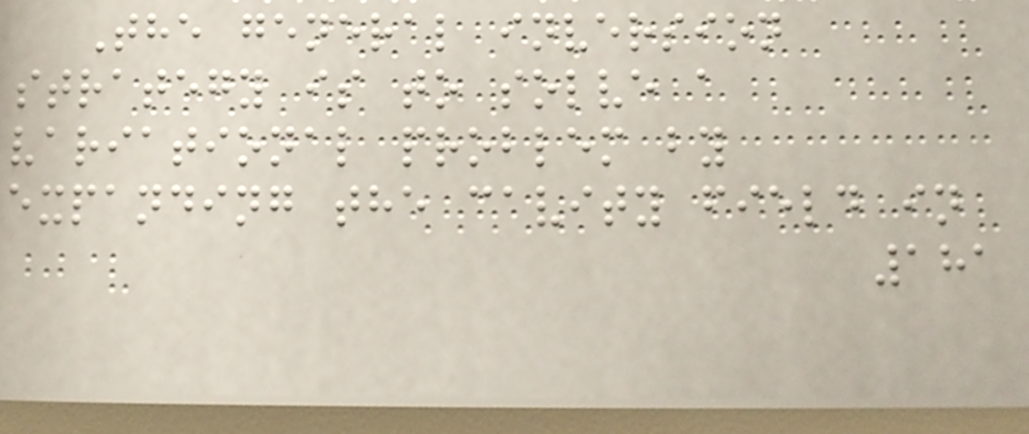The general inversion
strategy is to solve a
variational problem by
expanding the cavity field in
181
